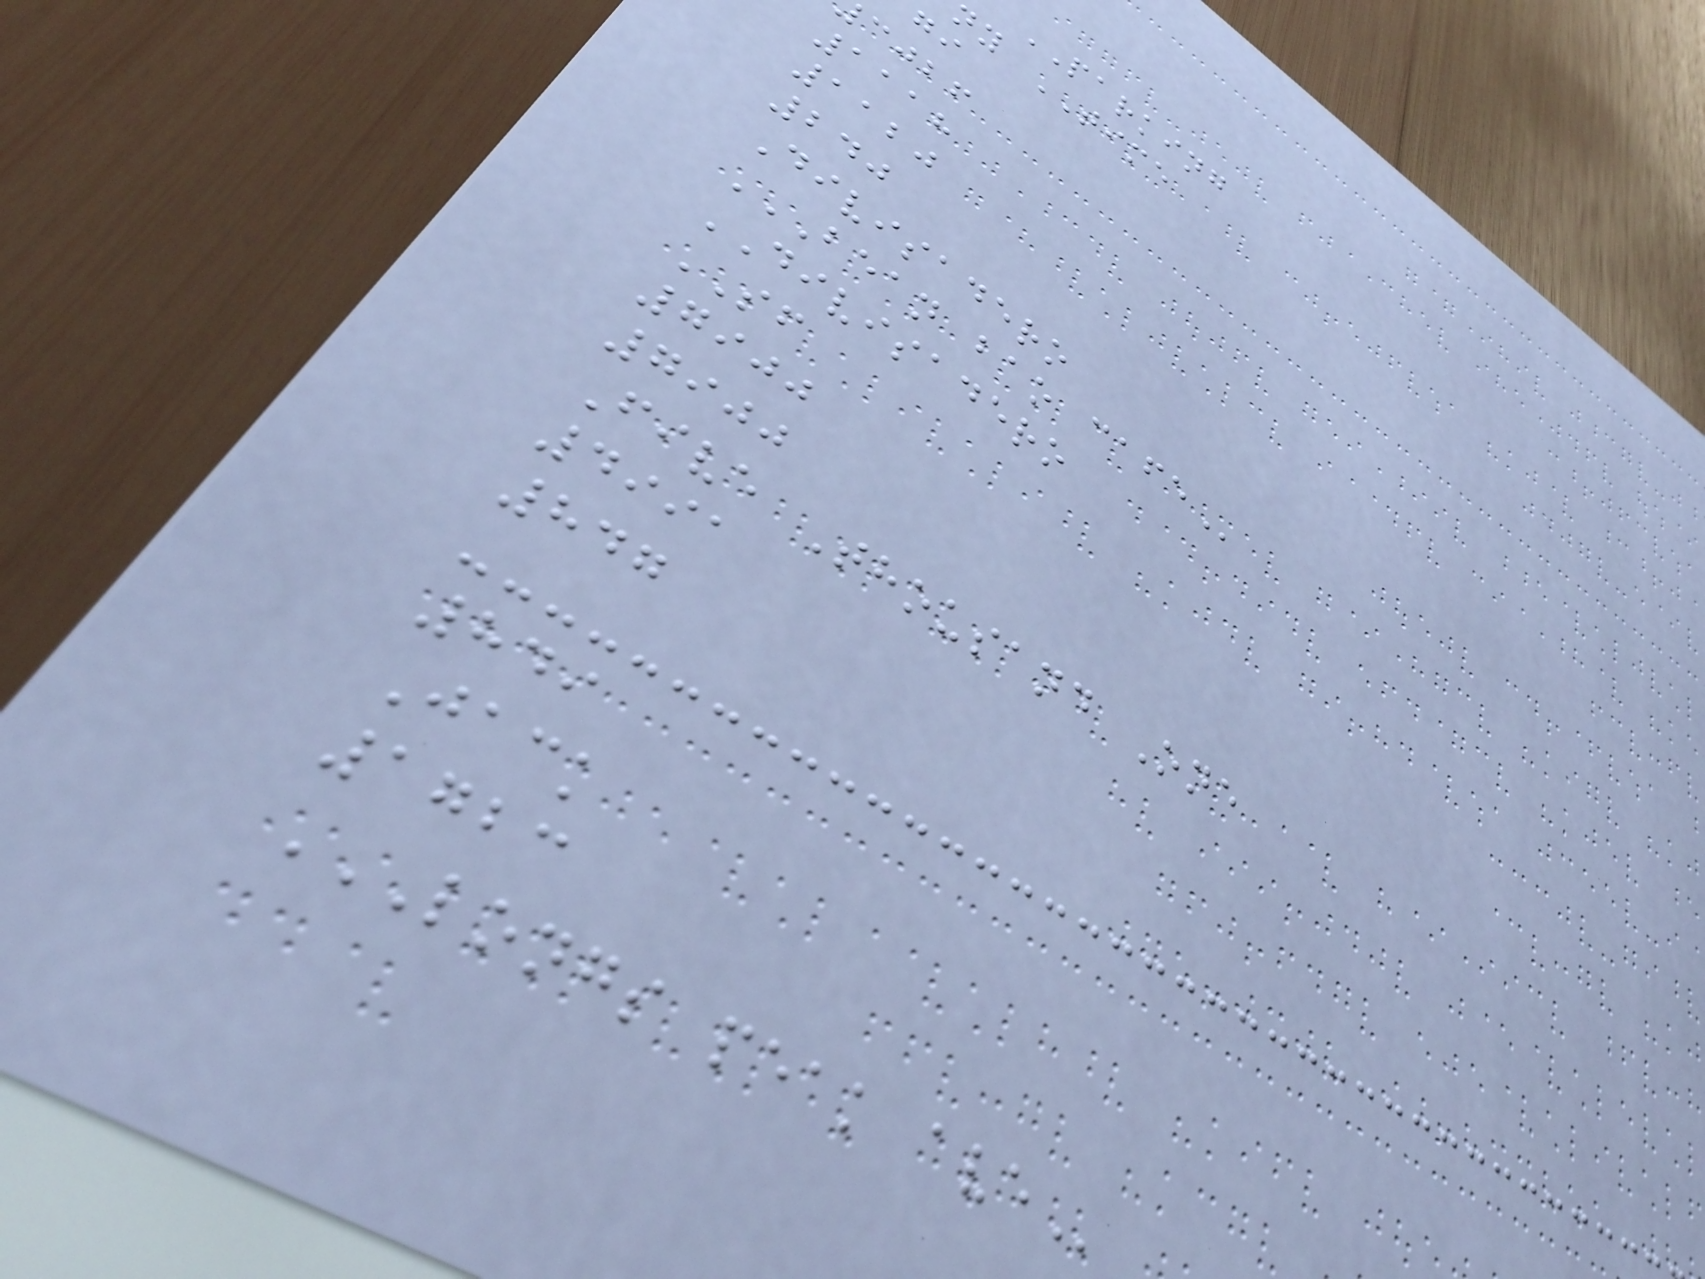PARKING
ny TIME
cjbf
1118
1120
240
Divisadero
BEAN BAO CAFE
DIVISADERO
SF
7900
7900
Five Thousand One
4991
847
849
Jack
1723
LONGS PEAK AVE
